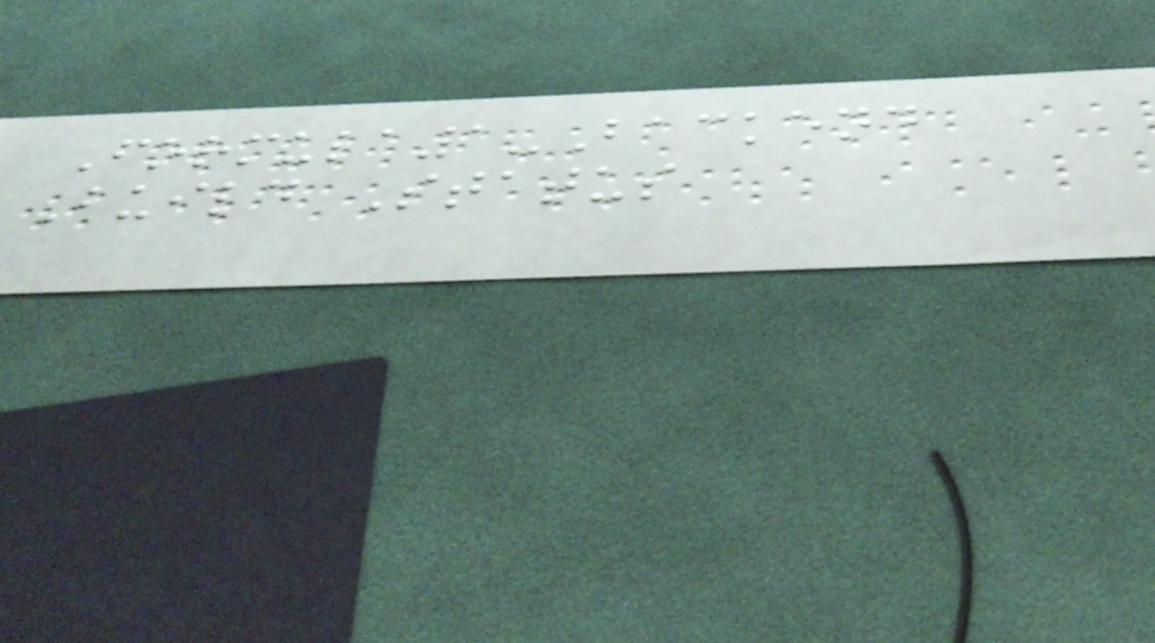Formula1-Backend
Build Status
